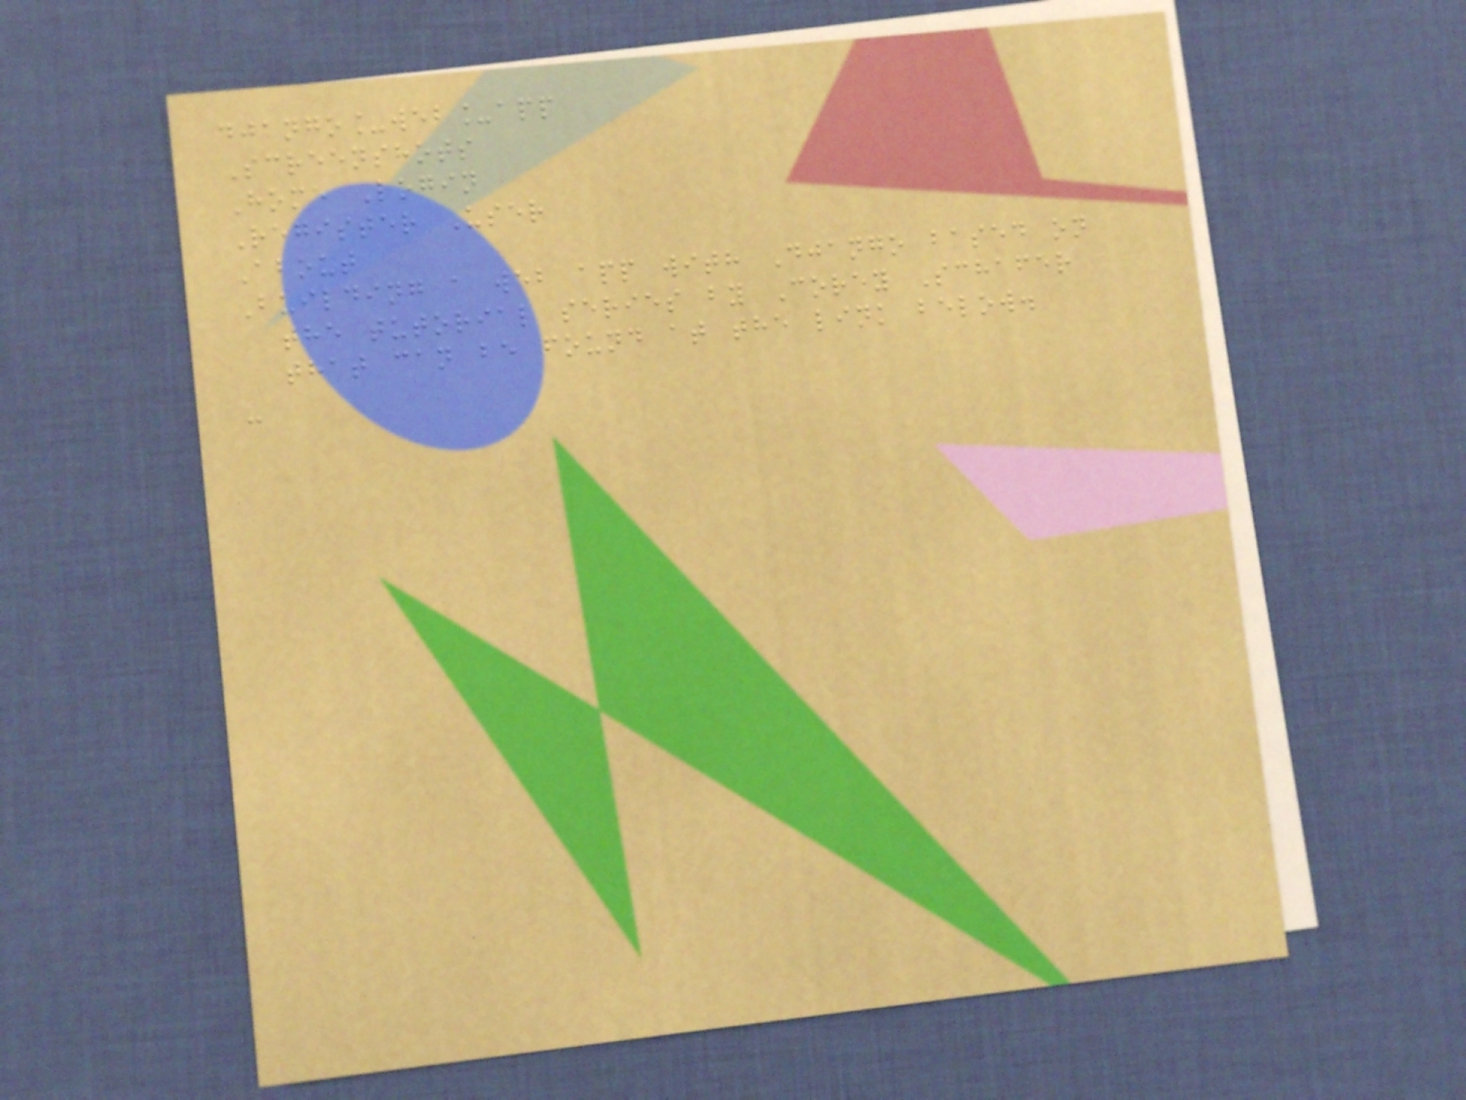django_web_app
Screenshots
Home Login
Register User
About
Building a web app with Django based on
the tutorial series by Corey Schafer
that can be found at the link below.
-
